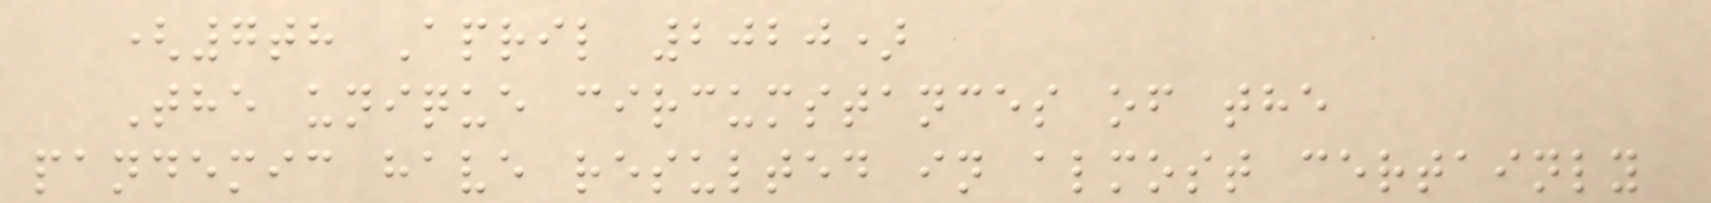(7th April 2020)
The unique circumstances of the
pandemic have resulted in almost certainly
